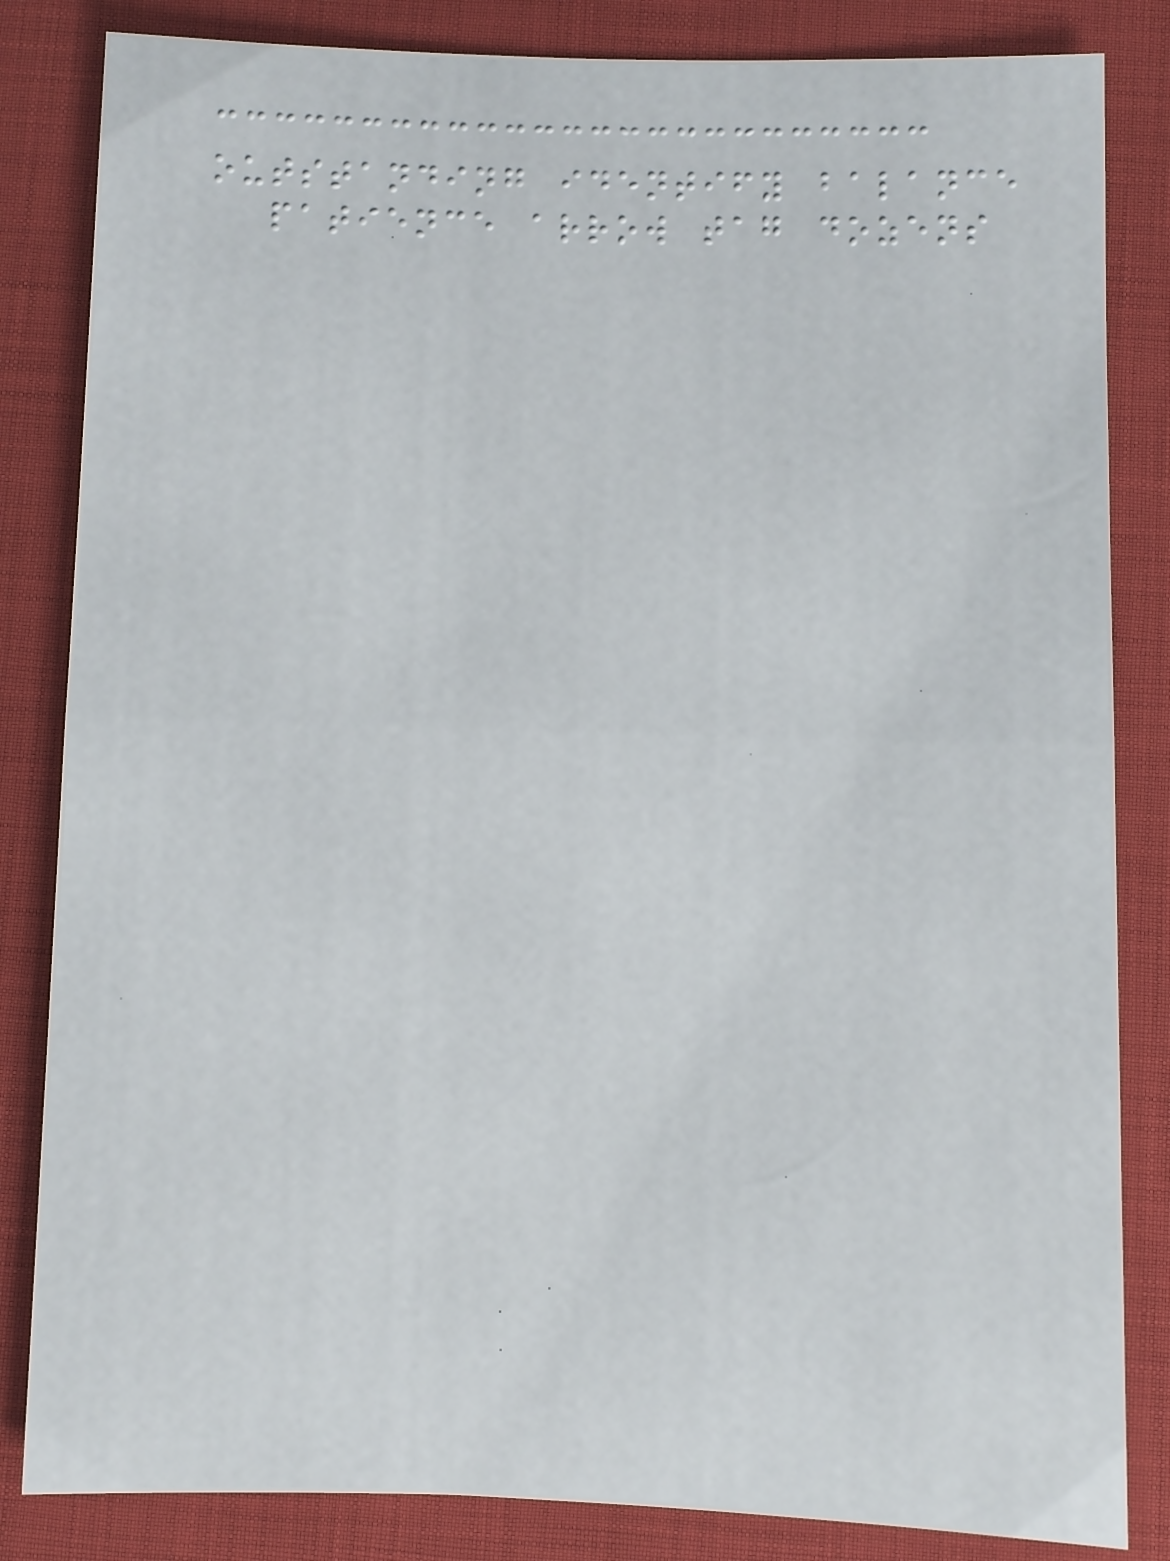outstanding identify balance
patience arrow tag dozens
